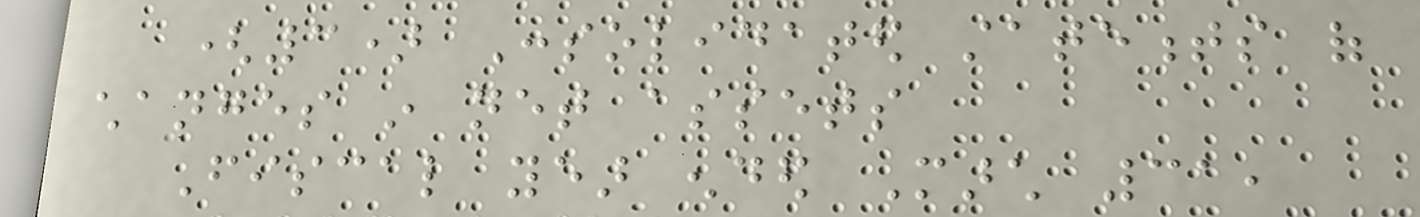(3) Consolidated statements of
changes in net assets
Fiscal year ended March 31,
